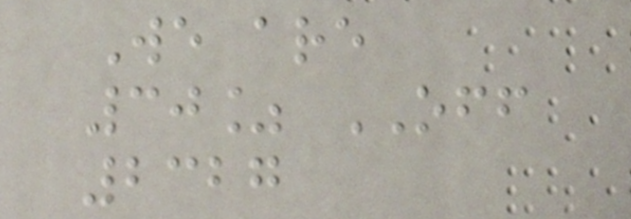We are
30% OFF
2327
